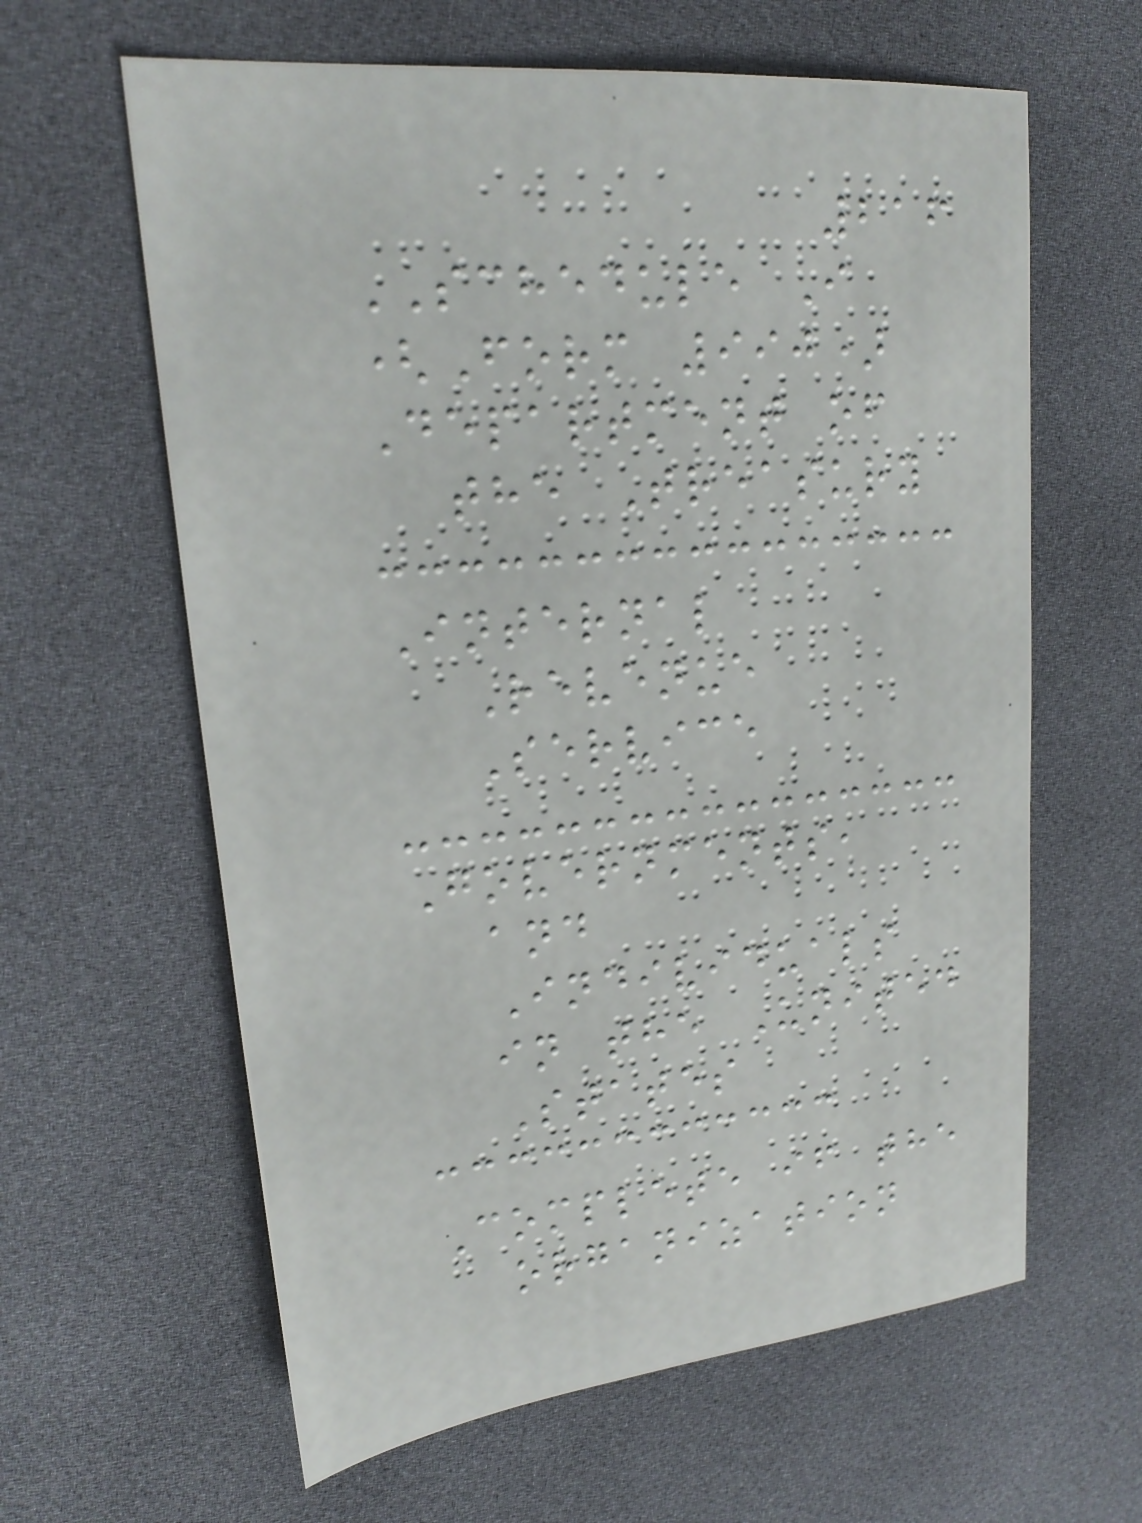216
SCHEDULE I
(Form 990)
Department of
the Treasury
Internal
Revenue
Service
Governments,
and
Individuals
in the United
States
Complete if the
organization
